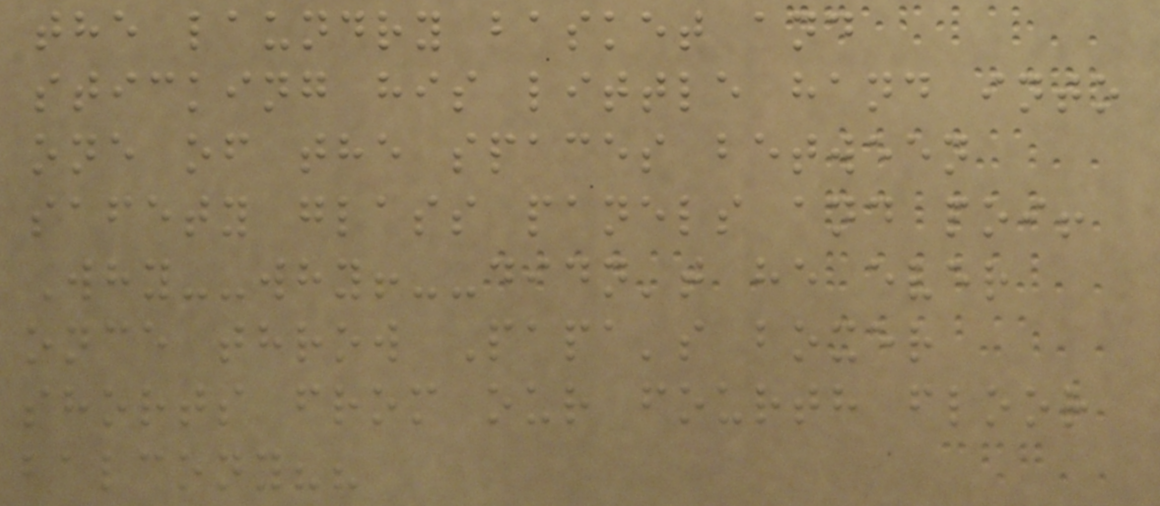the laundry basket and
sticking his little hand into
one of the spaces between
safety glass panels and poi!
Why--why!--didn't he ever
once throw Papa's boxer
shorts from our fourth floor
balcony??
